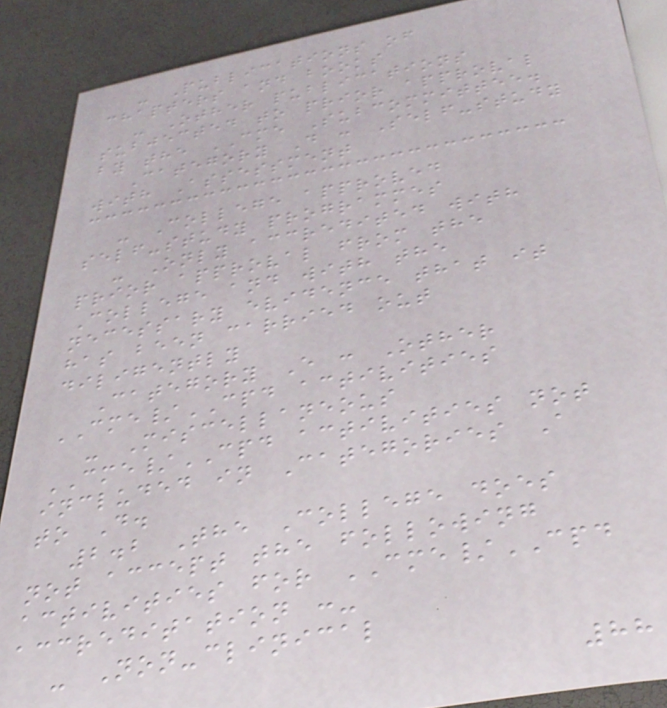- Publications of
chapters and books
- Other publications
subjected to prior approval
by the CME Subcommittee.
Category D : Self-study
with Assessment
- College approved
self-study programmes
- Only accredited with
prior approval from the
College and with the
necessary evidence that it
has been carried out
diligently
Category E : Other
CME/CPD activities
- Miscellaneous
CME/CPD activities not
included in Categories A
to D.
2.2 The College does
not accept the following
activities for CME/CPD
accreditation :-
- Non-clinical
88
